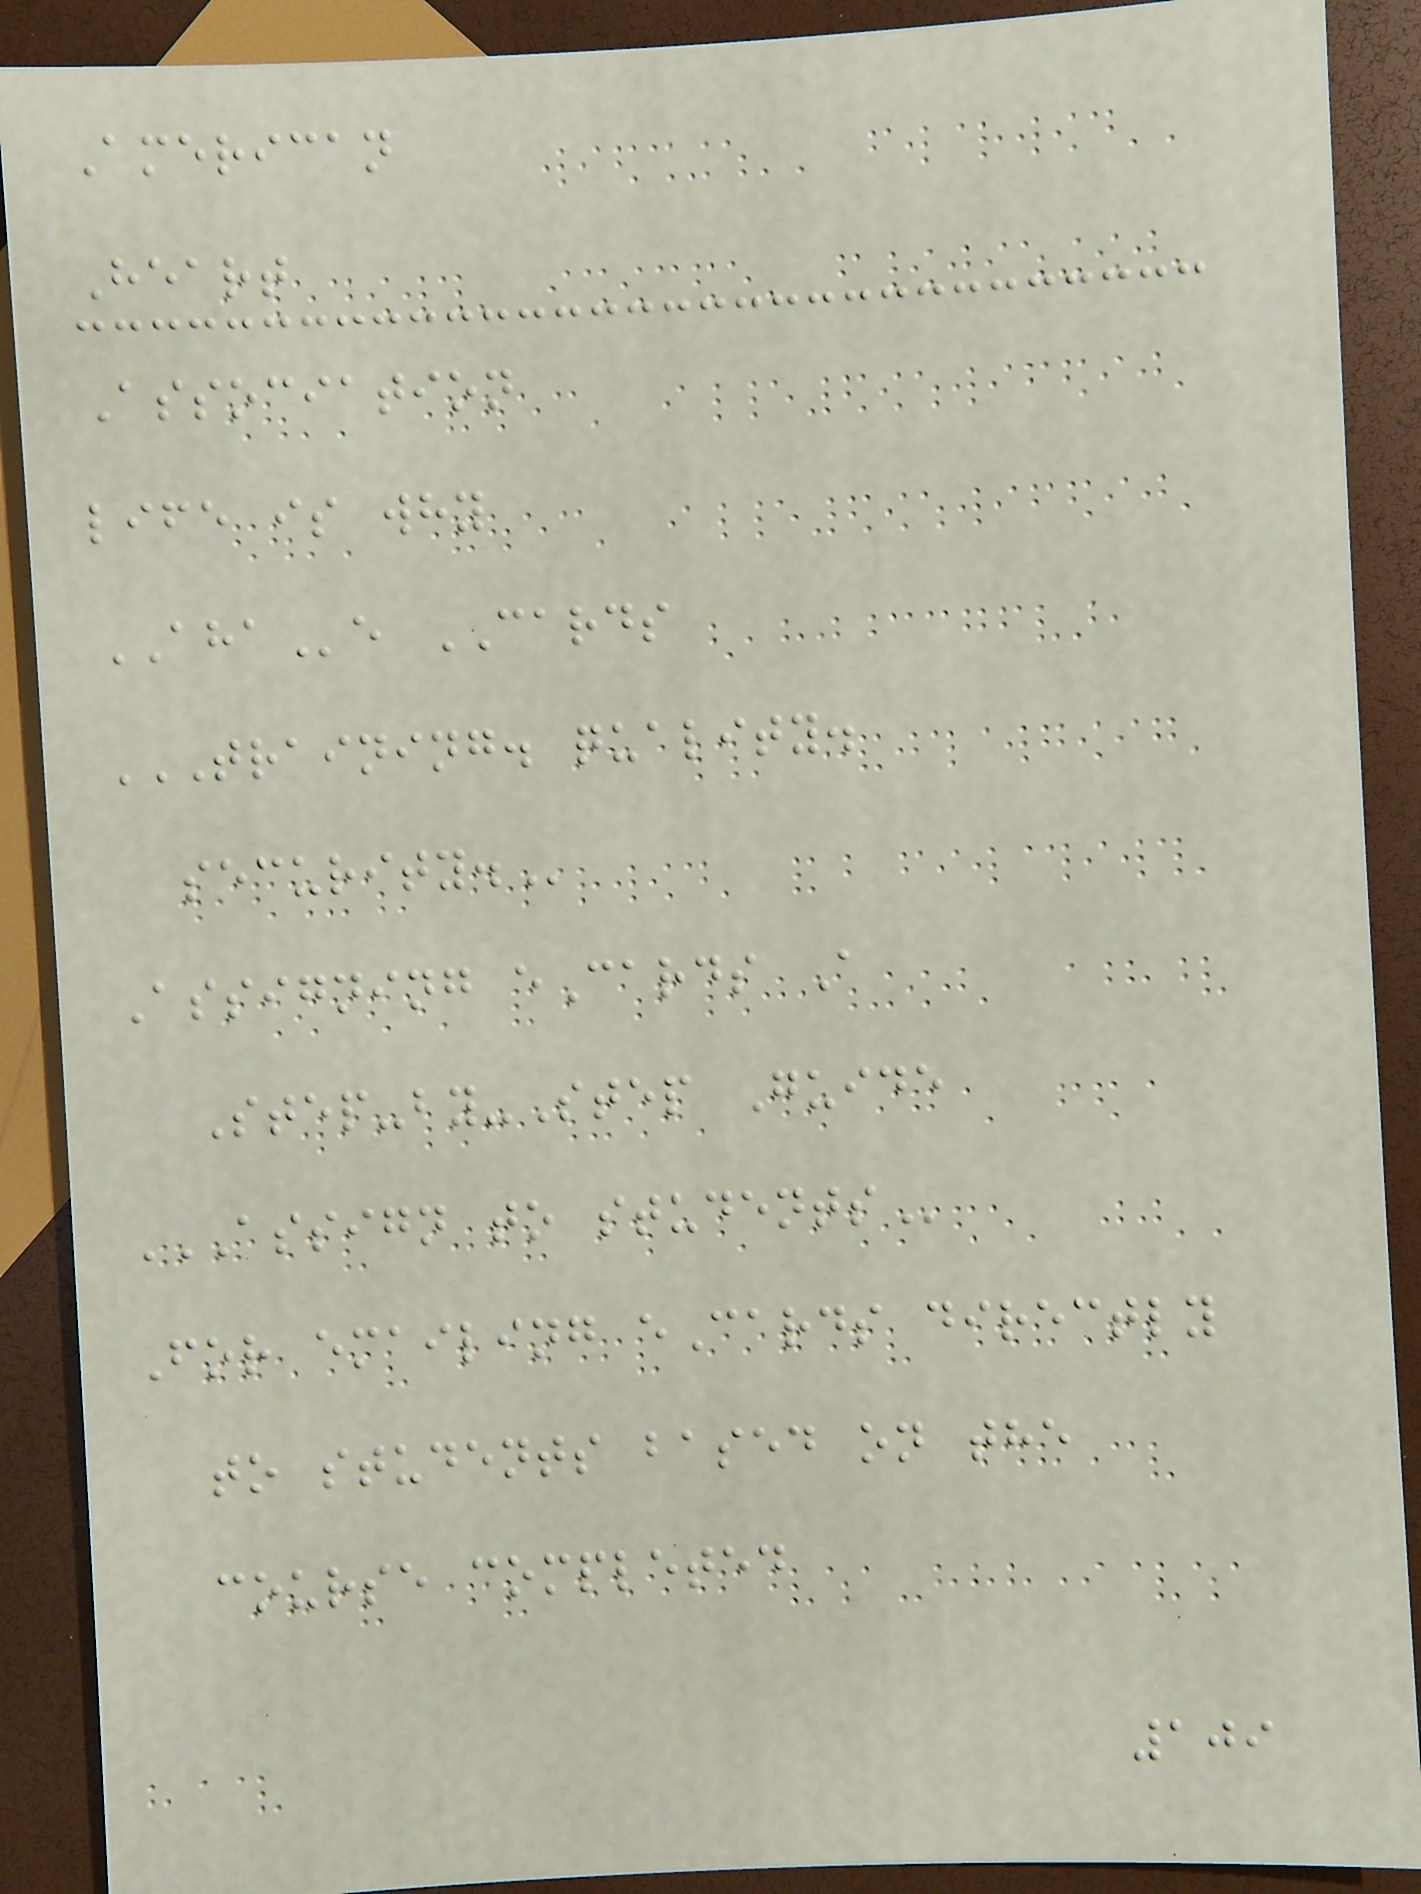American
Heart
Association
life is why
AHAe CARDS
TRAINING. QUALITY.
SECURITY.
Assigning eCards A
Step-by-Step Guide
ASSIGN TO STUDENTS
For emailing eCards directly
to students based on the
course completed
109
